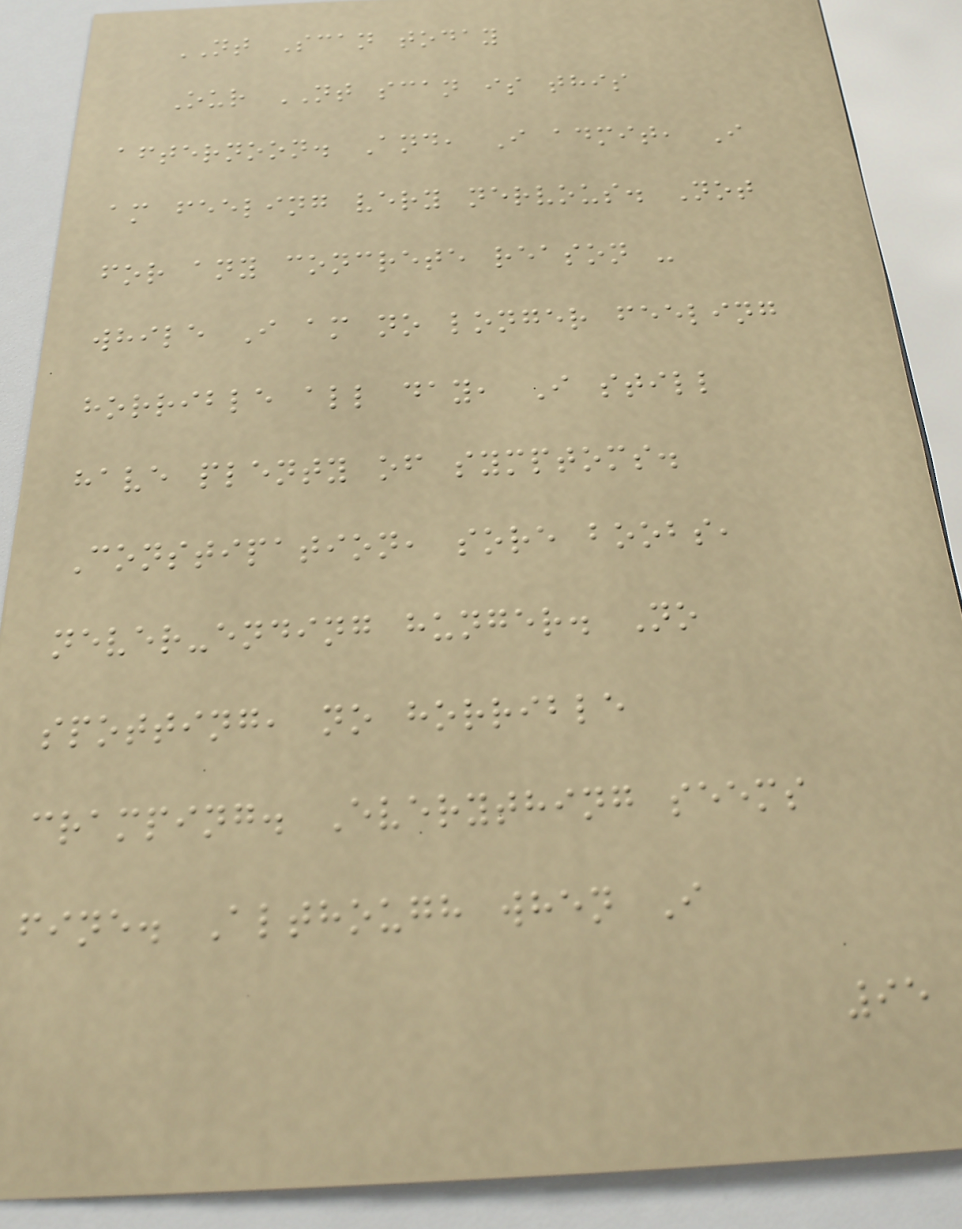NT Scan today
Our NT scan is this
afternoon. And, I admit, I
am feeling very nervous. Not
for any concrete reason -
while I am no longer feeling
horrible all day, I still
have plenty of symptoms.
Constipation, sore boobs,
never-ending hunger. No
spotting, no horrible
cramping. Everything seems
fine. Although when I
95
